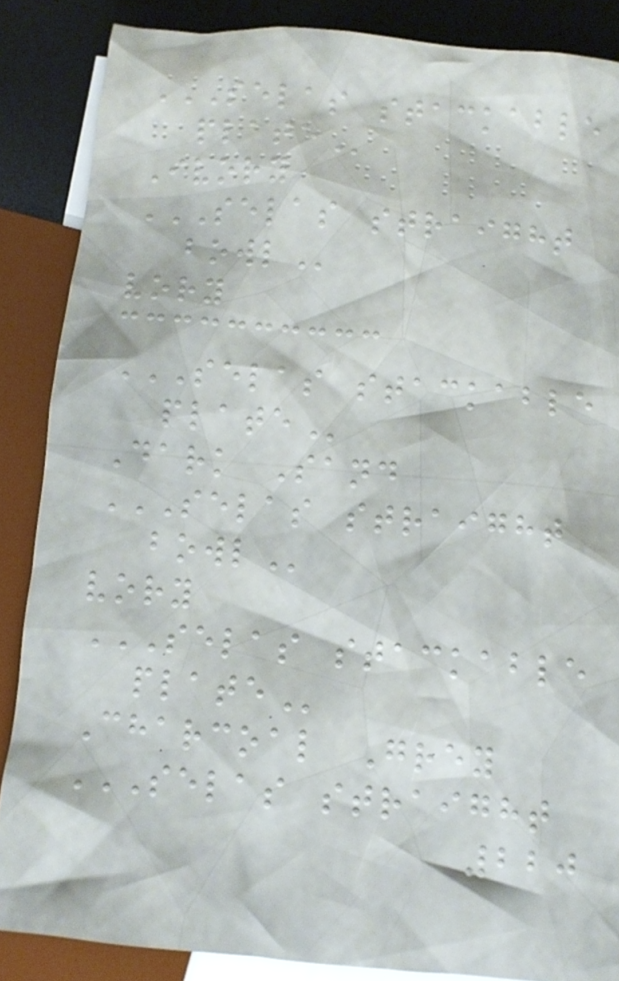SELAS STACKABLE
PLATE
Ivory
SELAS STRAIGHT
BOWL
vory
SELAS STACKABLE
PLATE
Dark Sand
SELAS STRAIGHT
BOWL
vory
SELAS STACKABLE
PLATE
Charcoal Grey
SELAS STRAIGHT
220
